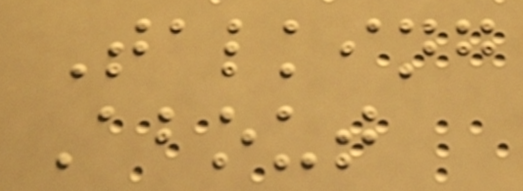Talking
About
